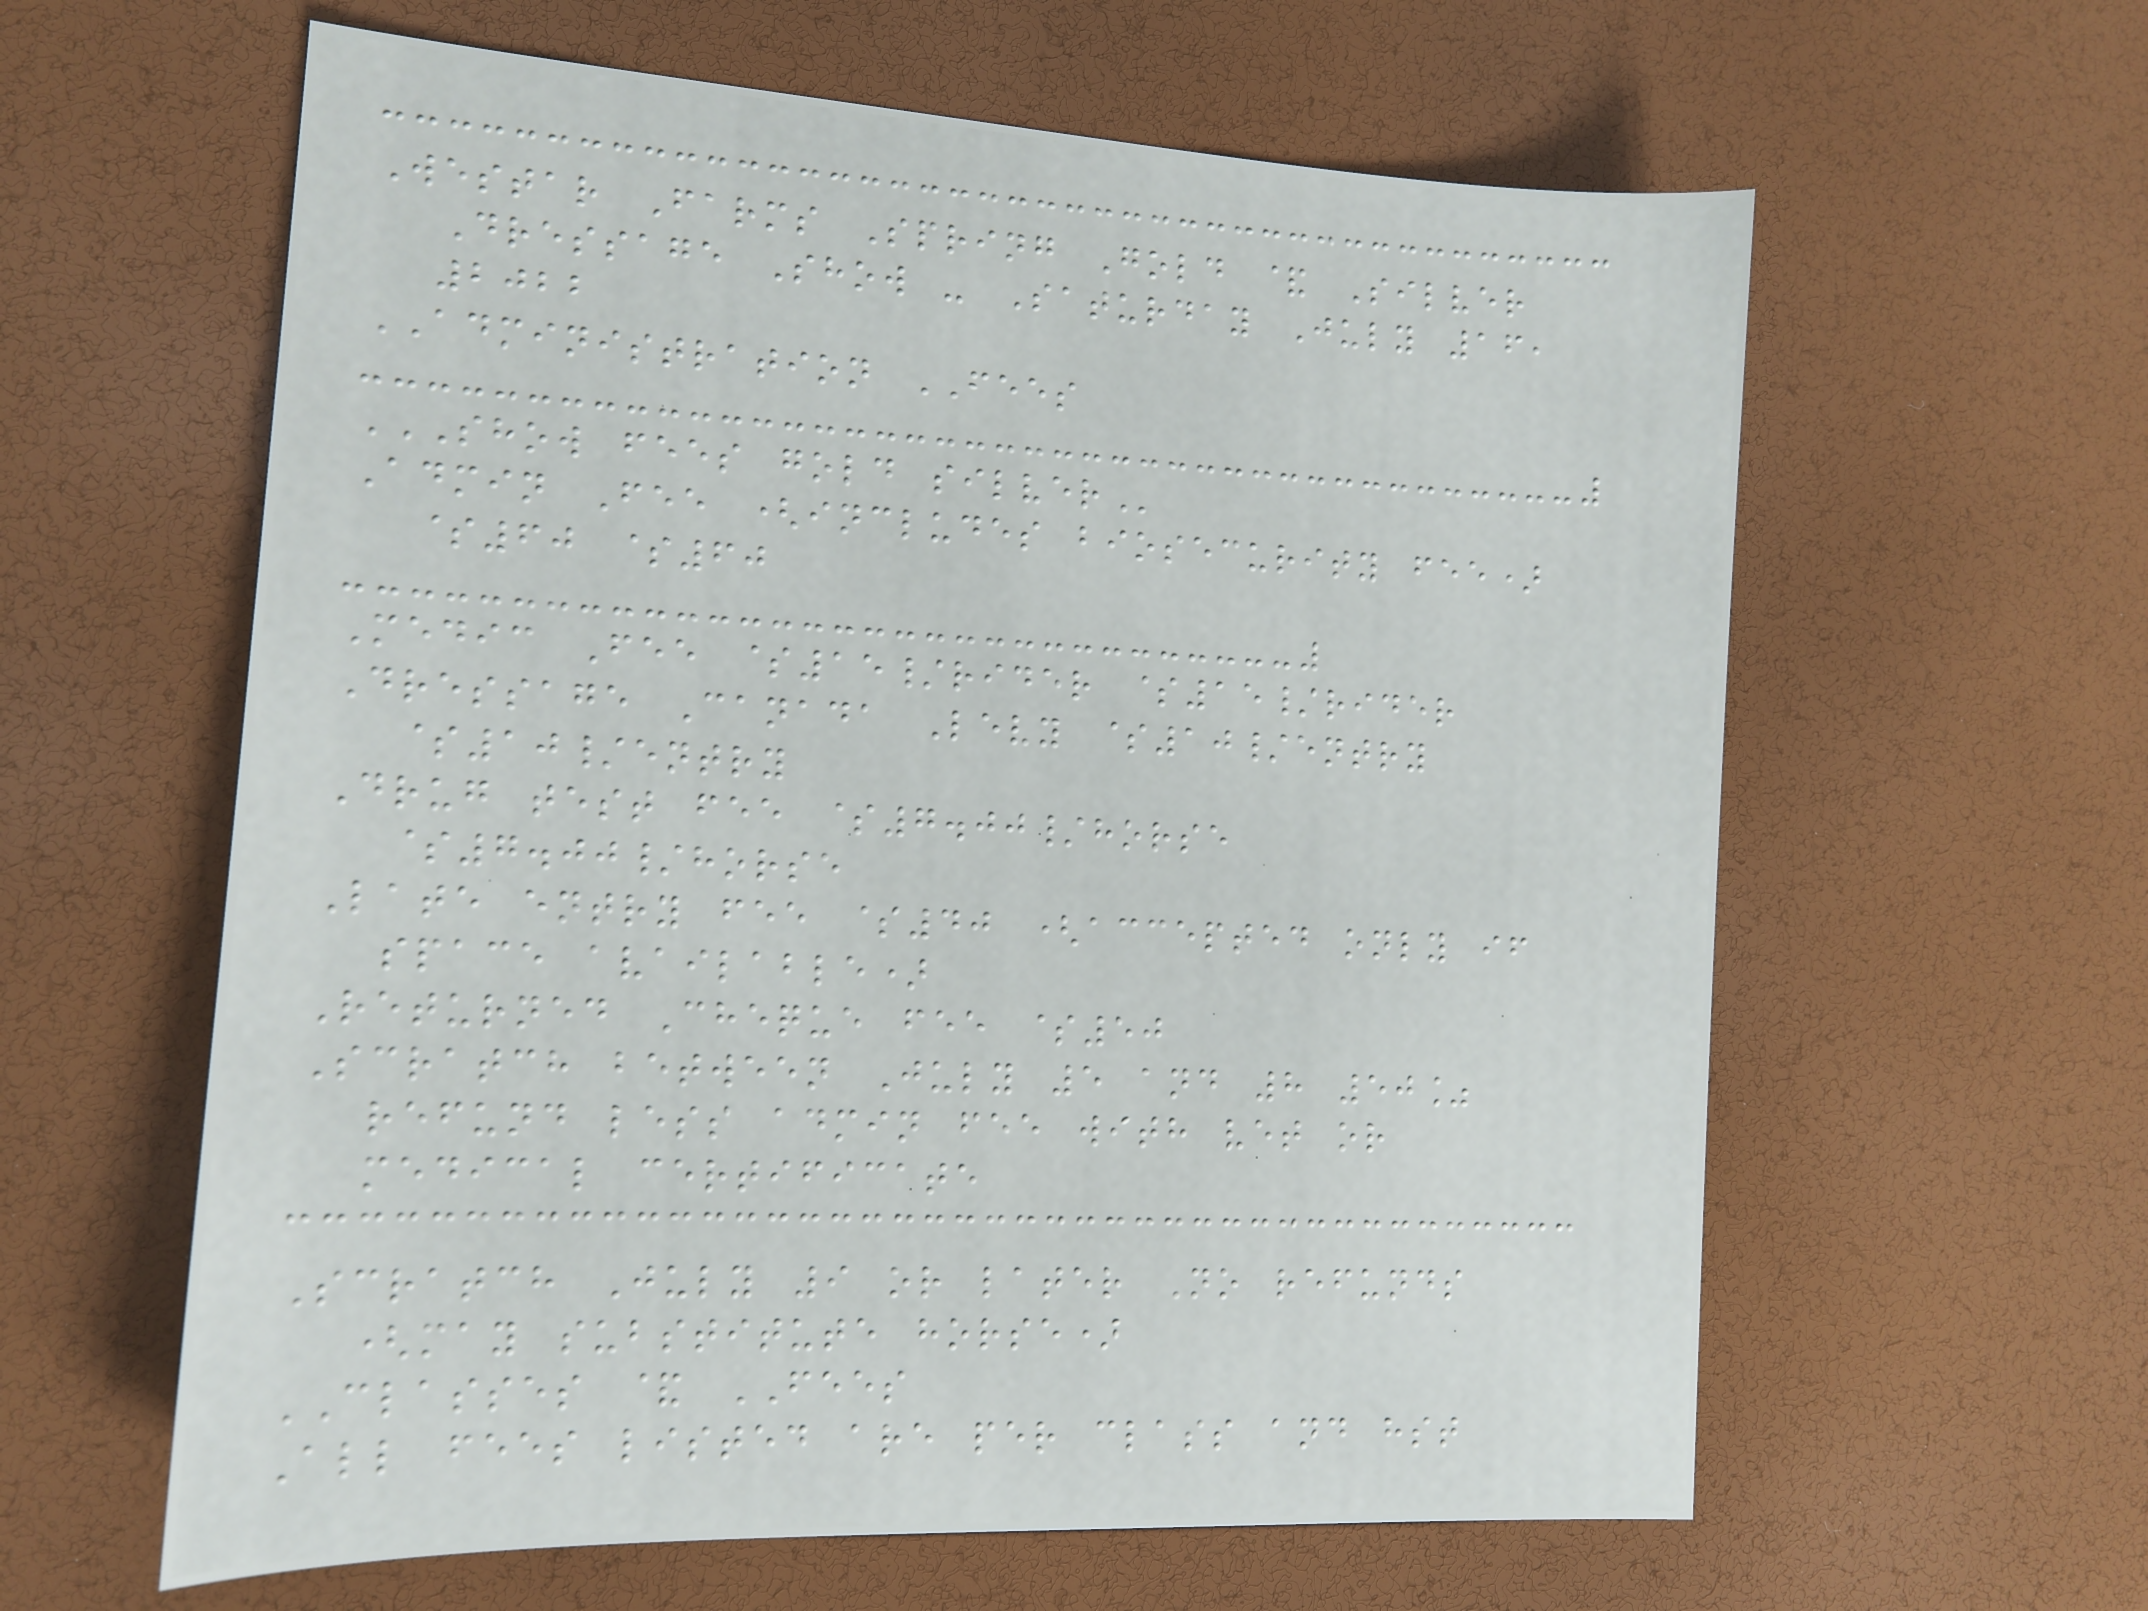Westar Farms Spring Gold & Silver
Dressage Show - Saturday July 16,
2022
ADMINISTRATION FEES
SHOW FEES GOLD SILVER
Admin Fee (includes biosecurity fee)
$60 $60
Medic Fee $15/rider $15/rider
Dressage Canada Levy $10/entry
$10/entry
Drug test fee $7.00/horse
$7.00/horse
Late entry fee $40 (accepted only if
space available)
Returned Cheque fee $50
Scratch between July 5 and 8 50%
refund less admin fee with vet or
medical certificate
Scratch July 9 or later No refunds
(may substitute horse)
CLASSES & FEES
All fees listed are per class and hst
